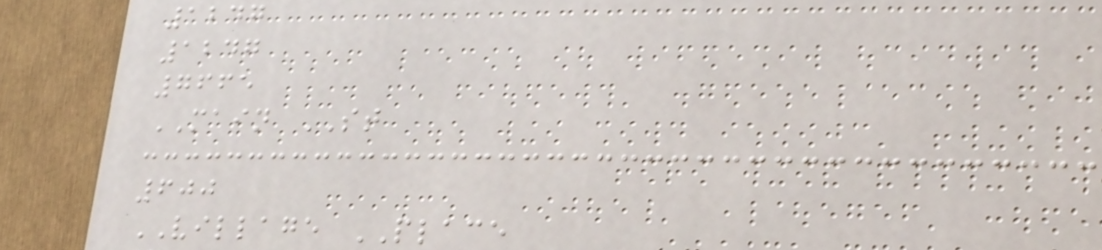1247
1247
7665
MAIN ST
600
VILLAGE PLACE
